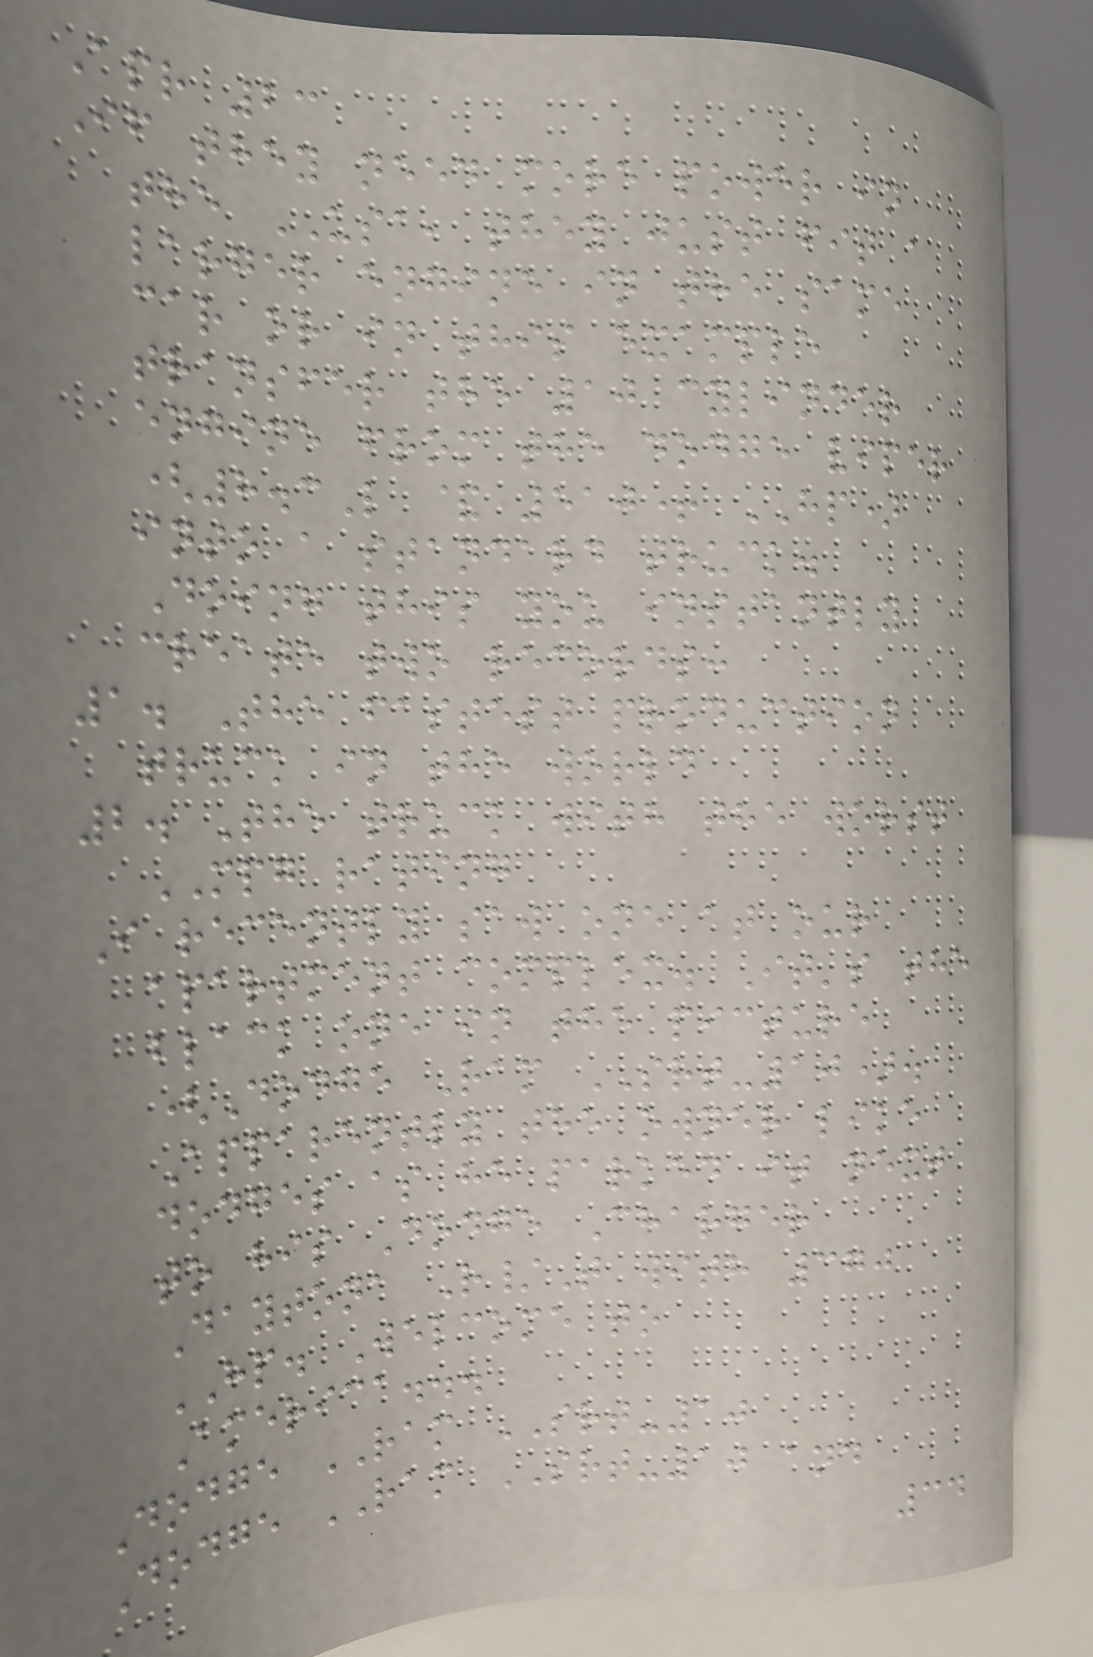Apr 23
If they need more power in
the USA, they just fit a
larger engine in the same
car or in this example
transfer the 10 cylinder
engine from the dodge viper
(8.3L & 510+ HP)
into a standard truck.
Doing this you instantly
create two records:
1. The fastest production
truck in the world
2. The truck with the worst
MPG rating
I recently saw one at our
apartment complex. It's the
black one in the picture
(Dodge Ram SRT-10).
Apparently the owner like
dodges as he parked it next
to his Dodge Charger
Daytona R/T with 370
HP. Welcome to
America...
Dodge RAM SRT-10
Dodge RAM SRT-10 and
34
